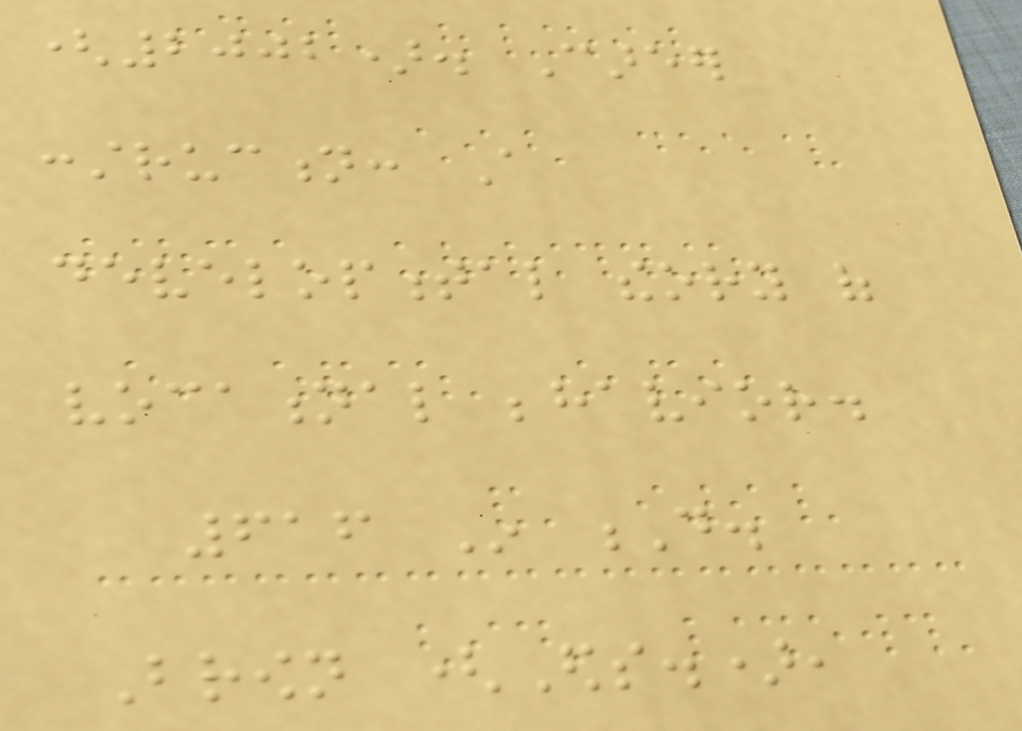(2002). Career
construction: A
developmental theory of
vocational behavior.
616 In D.
Brown (Eds.),
